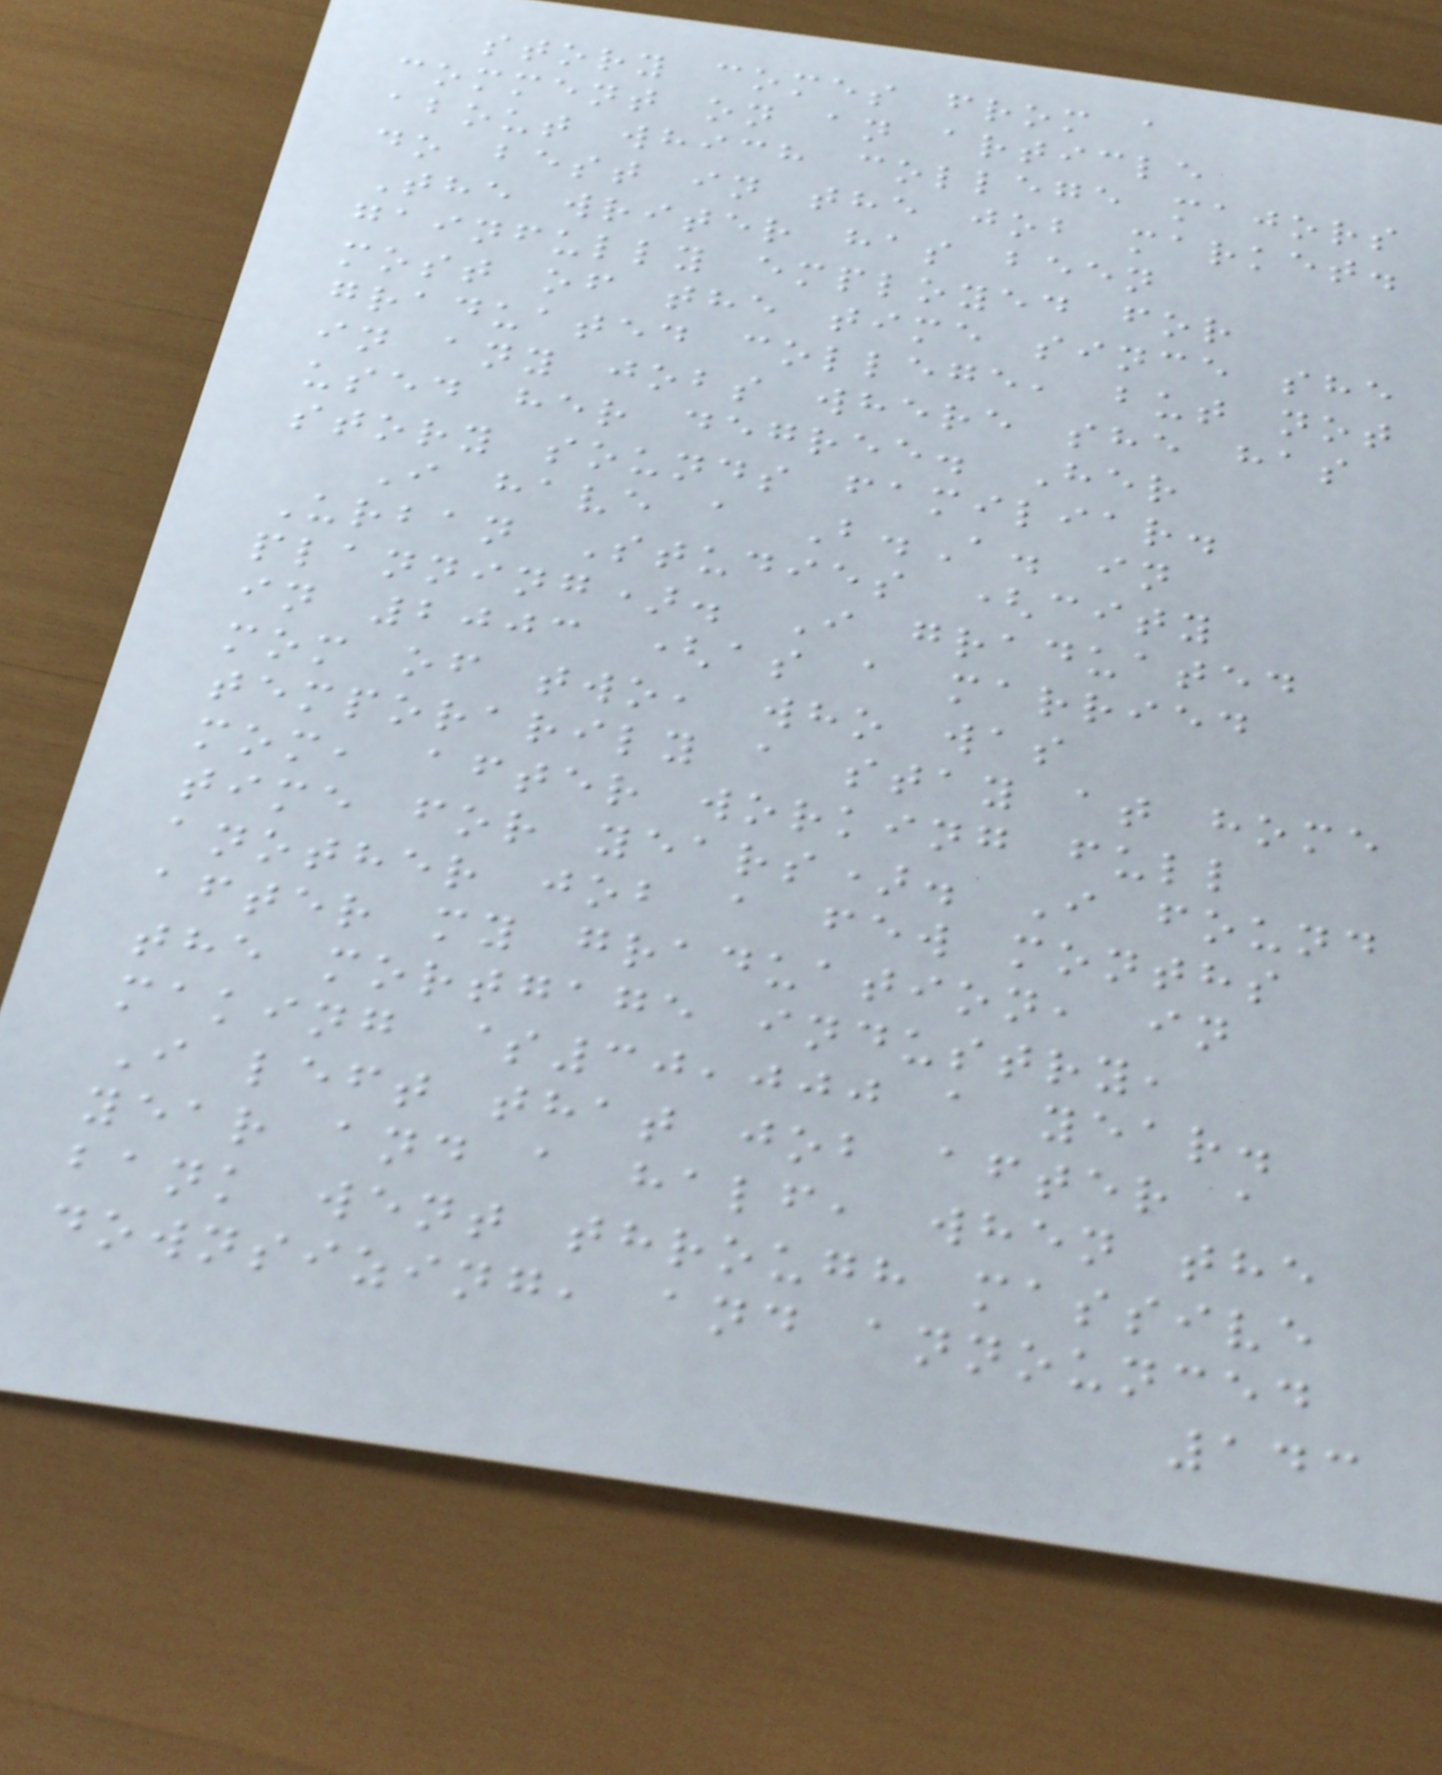story comes from a
comment on an article
about which college majors
do best in the job market.
The writer has been
gainfully employed for
most of the time since she
graduated college, but not
in any jobs where she has
used her degree. Her
story sounds familiar.
I have a B.A. in
Urban Studies (city
planning). I graduated
in 2003 (as a married
mom of two, who was
temporarily a stay at home
mom, after working full
time for years). I found
another job a few months
after my graduation, in
the mortgage industry,
making $30,000 a year.
I left that job after a
year and a half, when the
bank went through massive
downsizing, and announced
143
